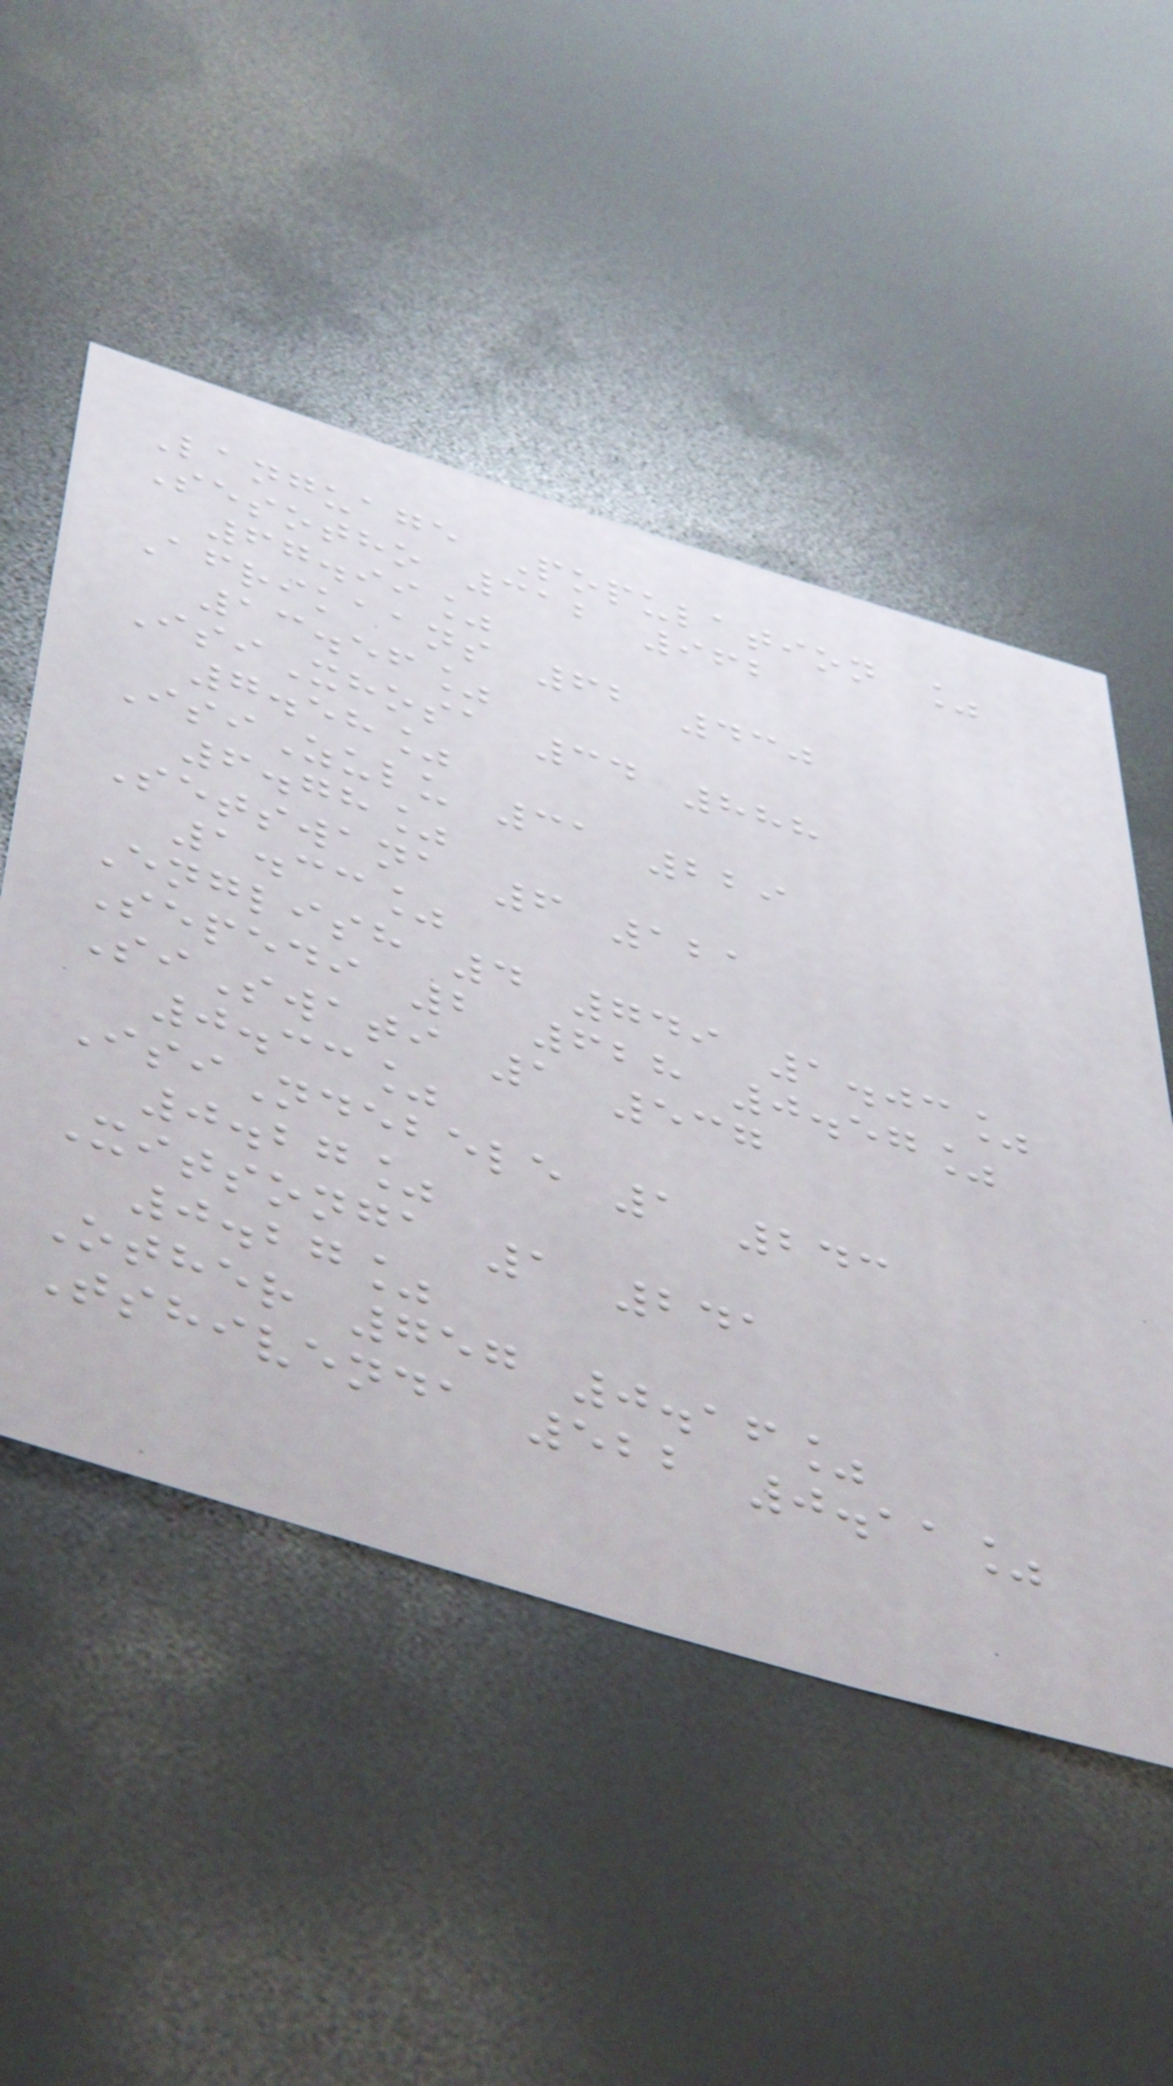Language Population %
Sesotho 312 962
67.99%
Afrikaans 62 430
13.56%
IsiXhosa 34 888
7.58%
IsiZulu 31 229
6.78%
Setswana 6 121
1.33%
English 4 749 1.03%
Sepedi 2 628 0.57%
SiSwati 1 537
0.33%
IsiNdebele 1 243
0.27%
Xitsonga 1 241
0.27%
Other 757 0.16%
Tshivenda 522 0.11%
